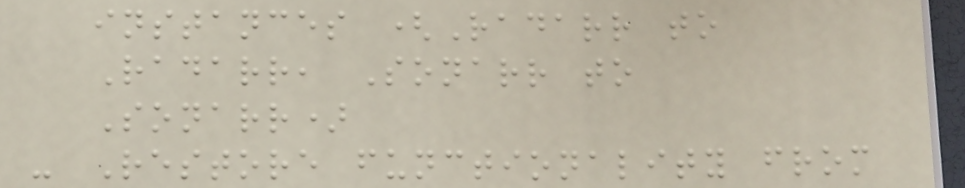instances (Radarr to
Radarr, Sonarr to
Sonarr)
- Restore functionality from
